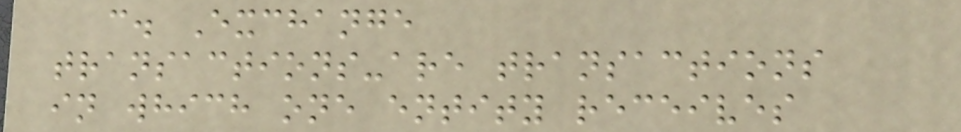c. Exchange
transactions-are transactions
in which one entity receives
